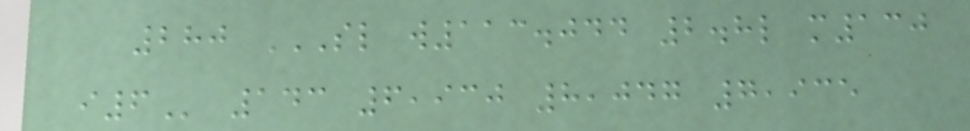280 SL W113.044 2.8L M130
I6 143 6,930 8,047 7,935
